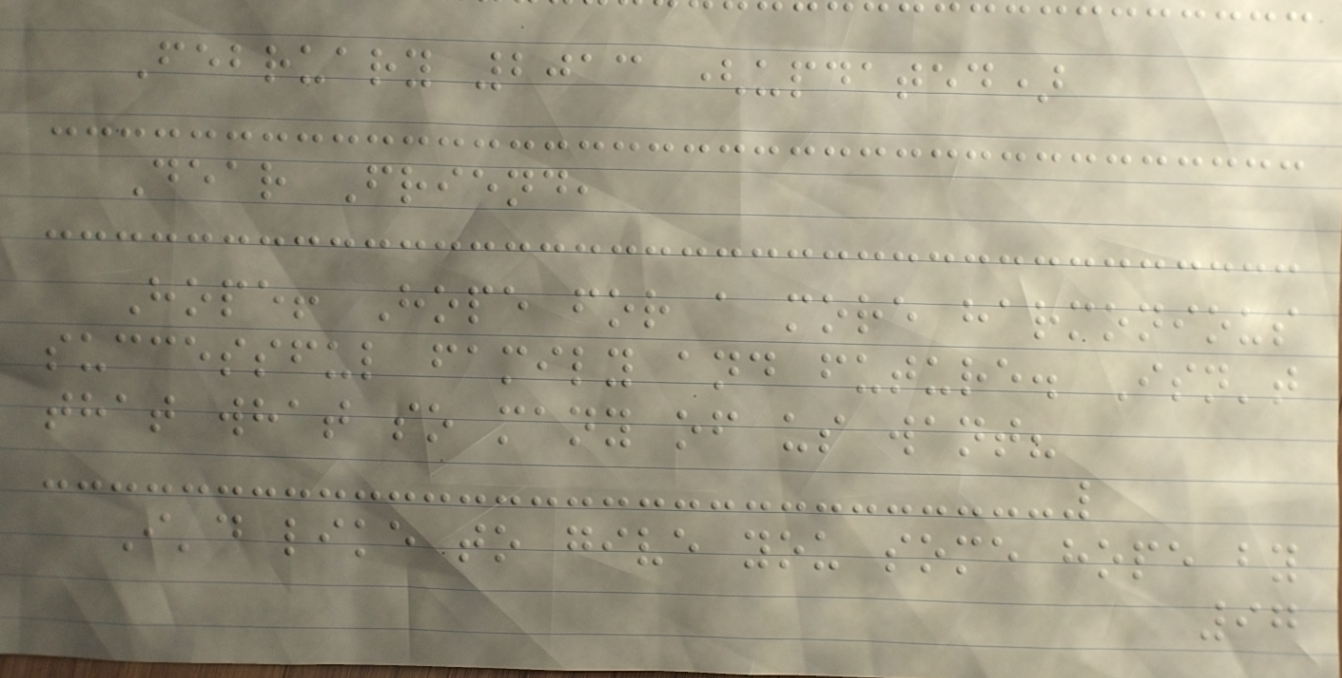February 2013 (updated)
Dear Friend,
Hope! Hope for a more harmonious
successful family and future. Isn't
that what so many of us want?
I'd like to give you some hope by
97
